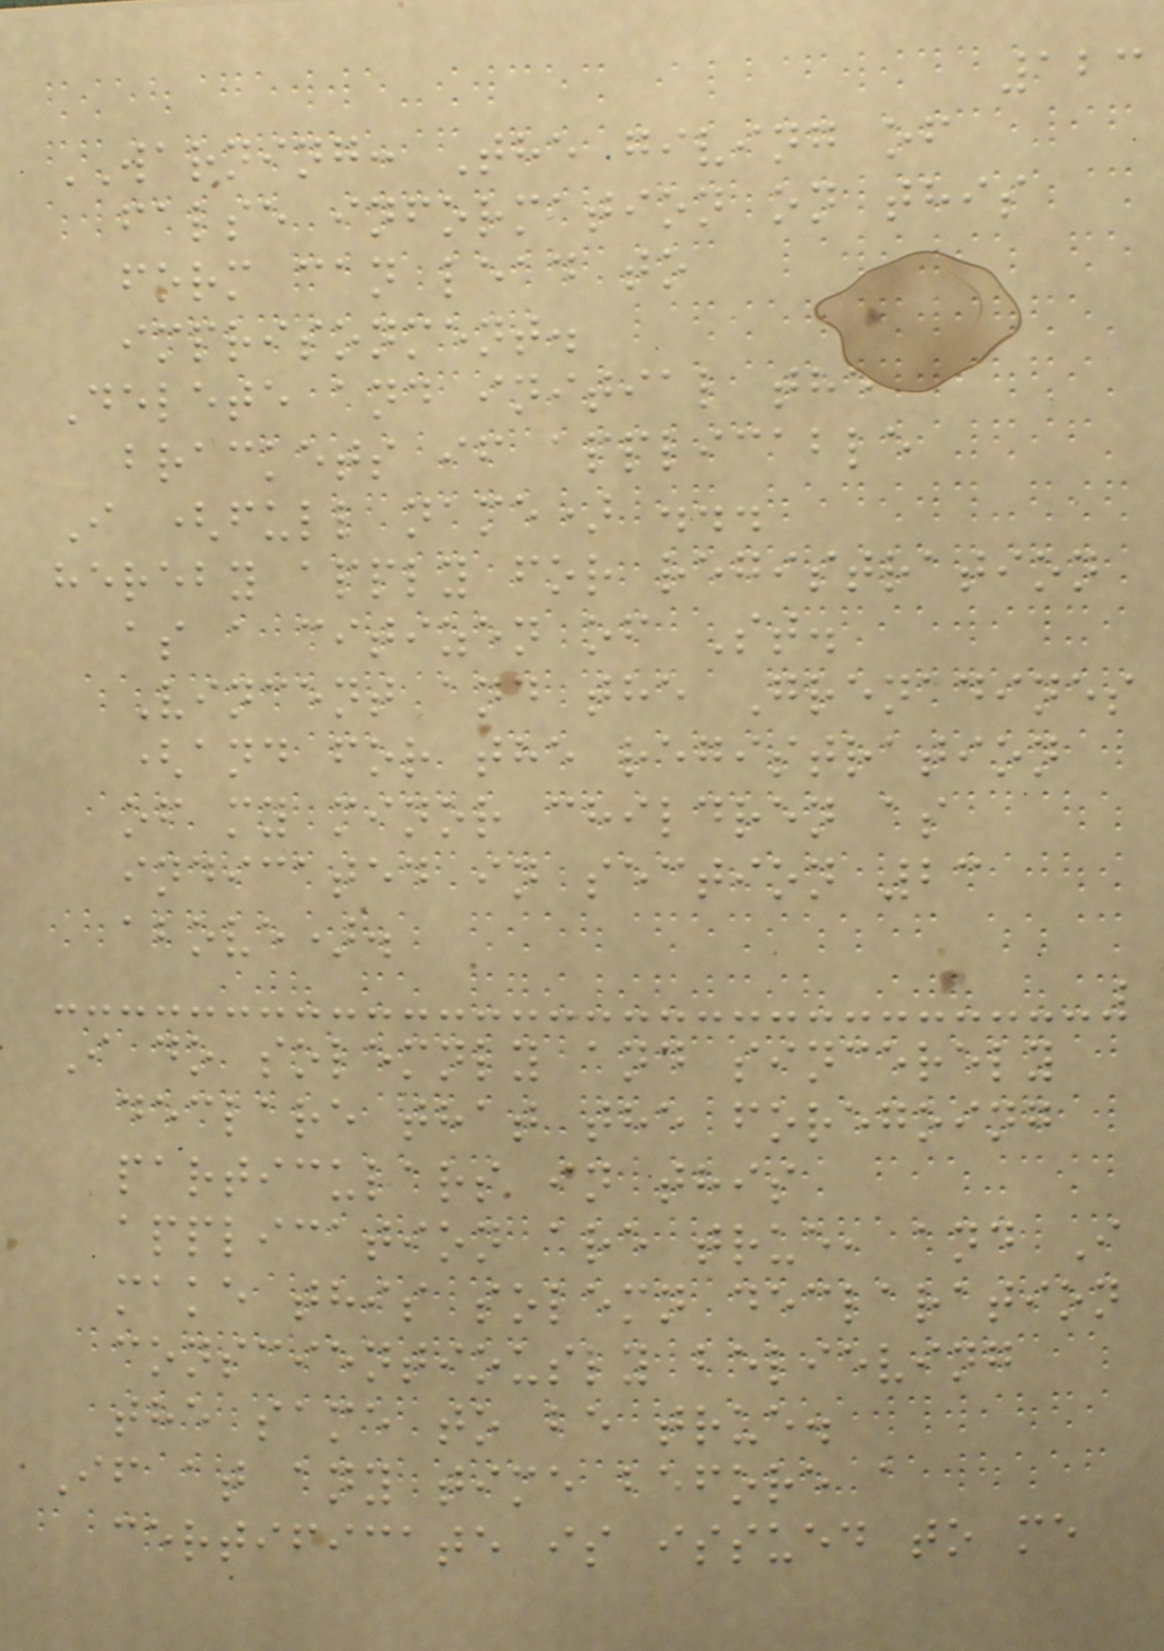123
WARNING: The giving of
false information on this
form can lead to
imprisonment.
Delete and initial the
brackets if applicable
I (full name) ...
hereby apply for registration
as a citizen of St.
Vincent and the Grenadines
(and for the registration
of my minor children as
indicated in section 23
above).
I do solemnly and sincerely
declare that the foregoing
particulars in this
application are true, and I
make this solemn declaration
conscientiously believing
the same to be true.
If at any time before a
certificate is issued to me
